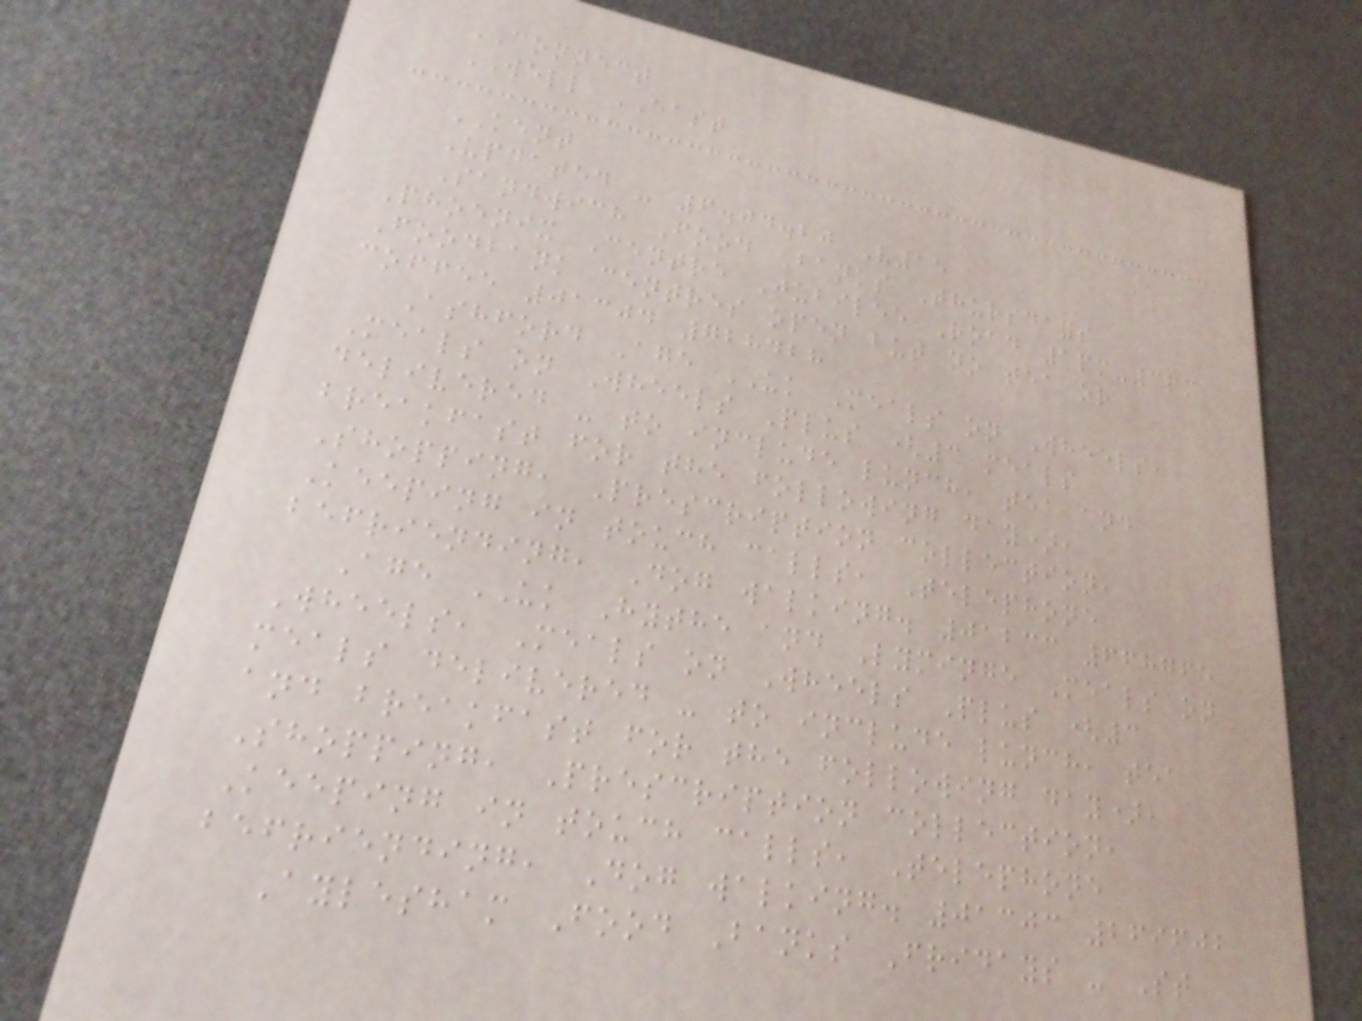CONNECT
WELL EAST
KENT
Updated - 6.04.20 V15
Sandwich Food Banks Thursdays
Phoenix Centre Jubilee Road 1pm-3pm
Foodbank centres open but no tea or
coffee 01304 728428
Ashford Age UK Meals on Wheels,
Meals on Wheels Plus (3 meals
delivered - to include lunch, tea and
breakfast for the following day),
Shopping, Prescription collection,
Keeping in touch calls, Telephone
befriending, Dog walking. 01233 668765
Age UK Hythe and Lyminge Meals on
Wheels, Meals on Wheels Plus (3
meals delivered - to include lunch, tea
and breakfast for the following day),
Shopping, Prescription collection,
Keeping in touch calls, Telephone
befriending, Dog walking. 01303 269602
Aylesham Food Banks Fridays - St
